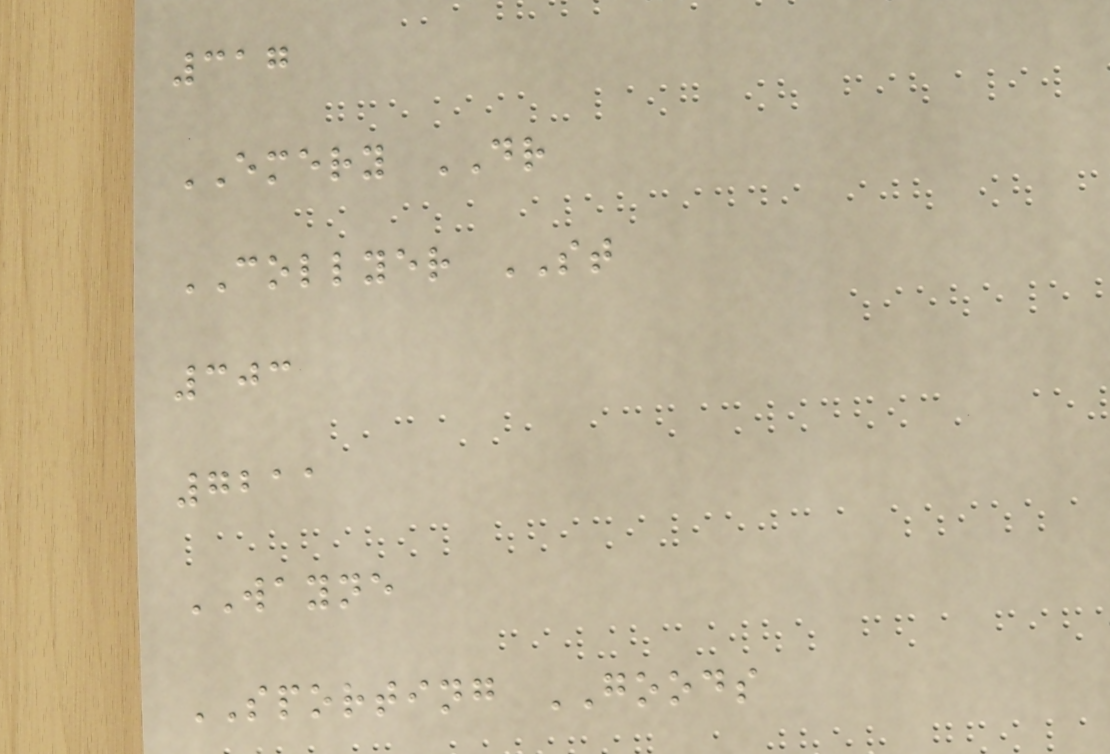317
EMERY DR
COLLYER ST
303
7211
WAYNE
SPORTING GOODS
